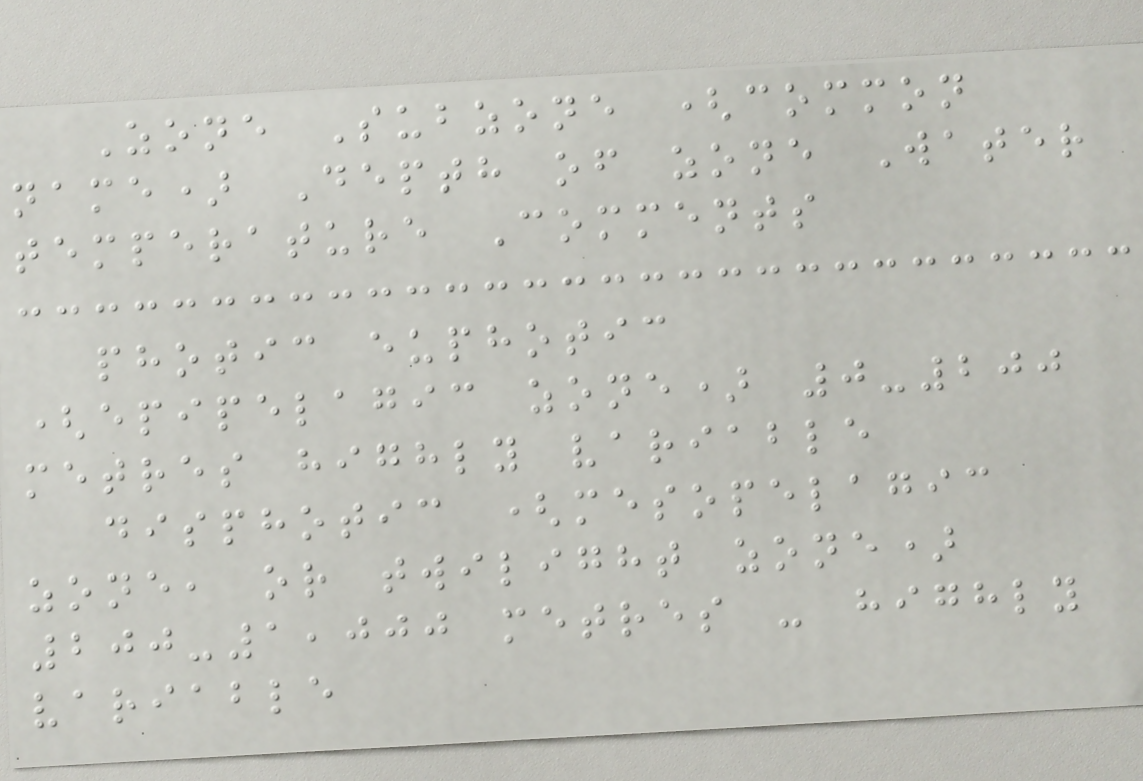Zone Subzone (common
name) Depth of zone Water
temperature Comments
photic euphotic
(epipelagic zone) 0-200
metres highly variable
disphotic (mesopelagic
zone, or twilight zone)
200-1,000 metres - highly
variable
